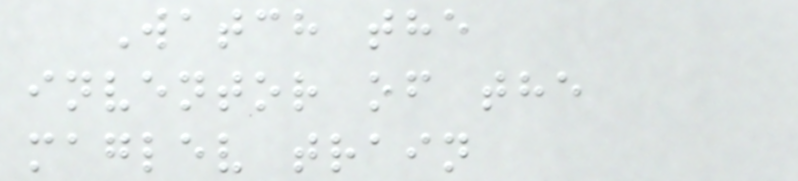Watch the
inventor of the
maglev train
